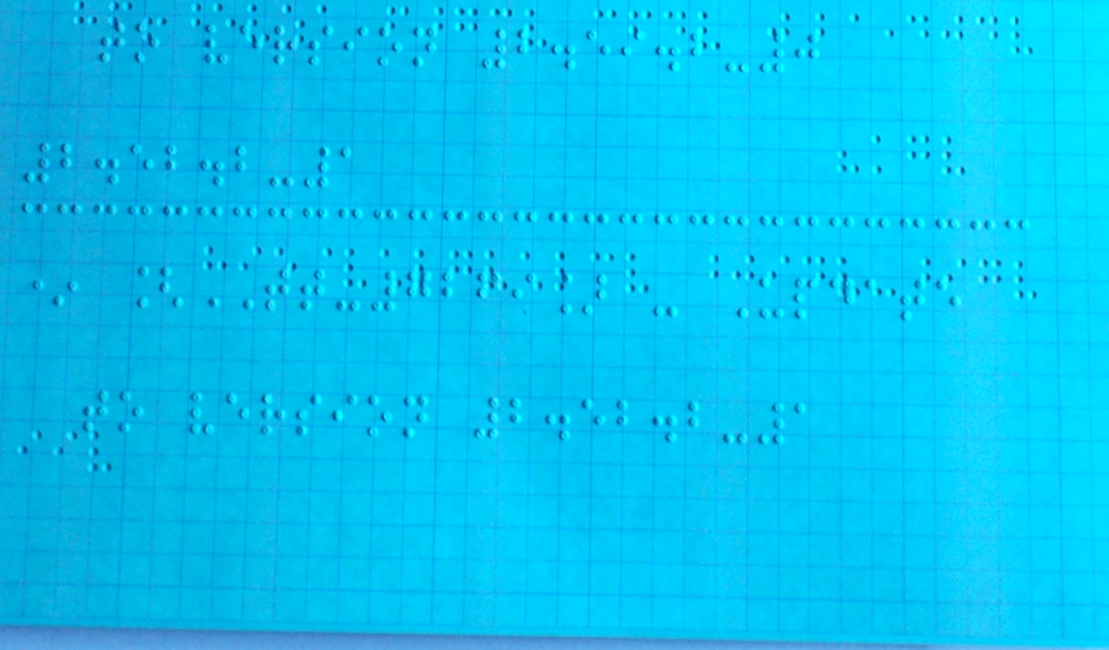to version 2.59.2-0
2.52.2-1
* [TT-7269] - Update
to version 2.52.2-1
